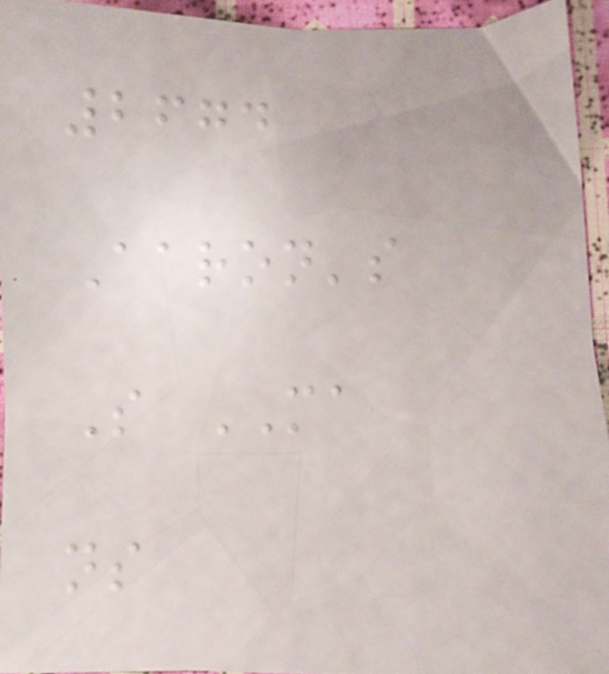2674
Aaron's
S MA
ns
